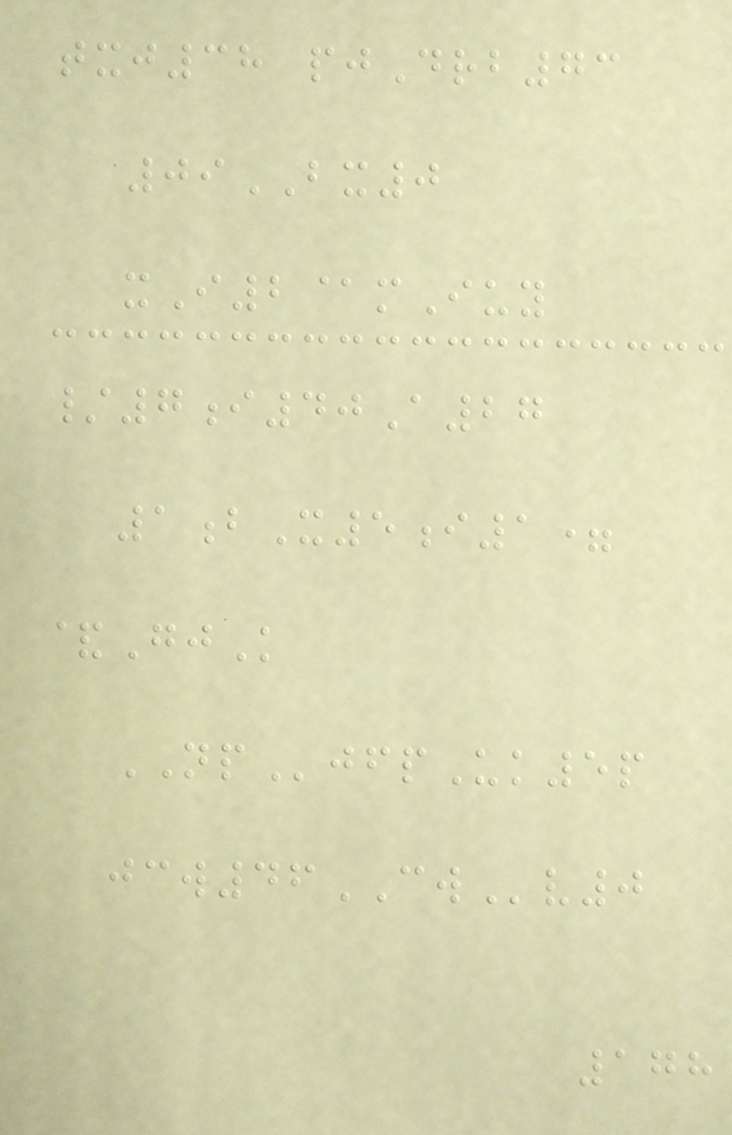txj38 pjDrb73
09BX0
xI2@mIuy
/7i40A27
1bX5i1=
&GjK
NPjfpUk5p
jcw46CWv0
178
